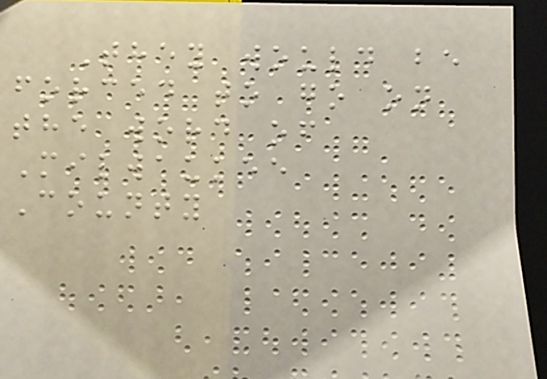They would be
forced to go on
the word of
Milwaukee
County
